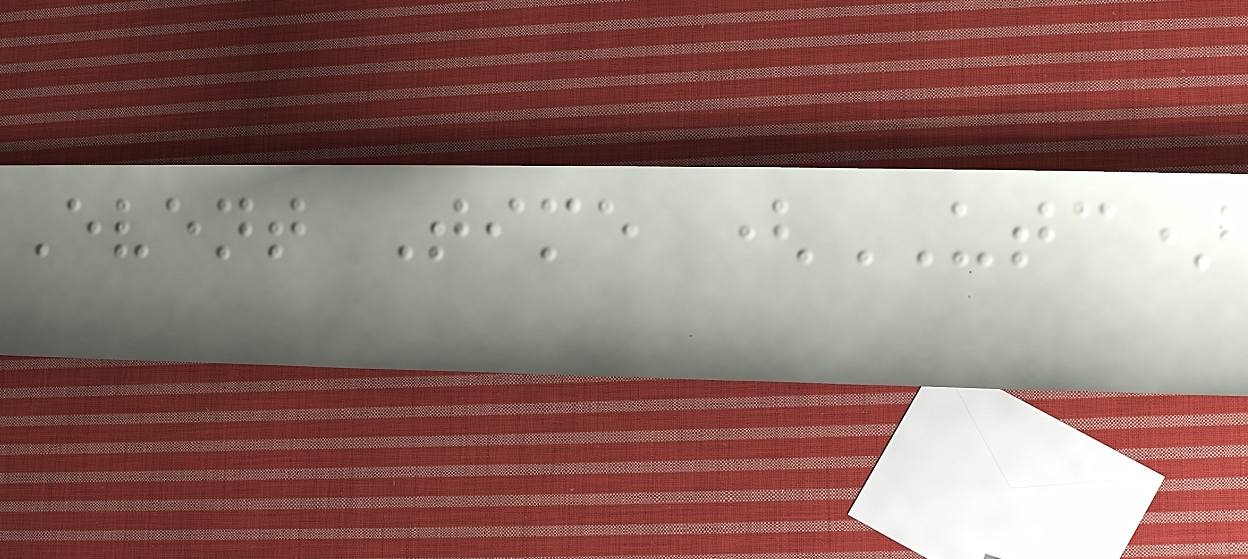Event Time (UTC)
